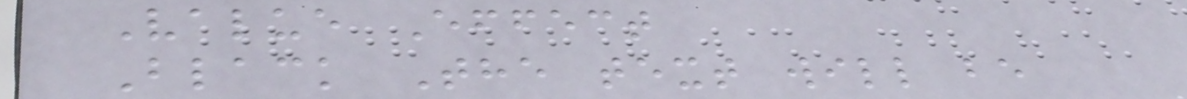Value Effect
Black The text will be
